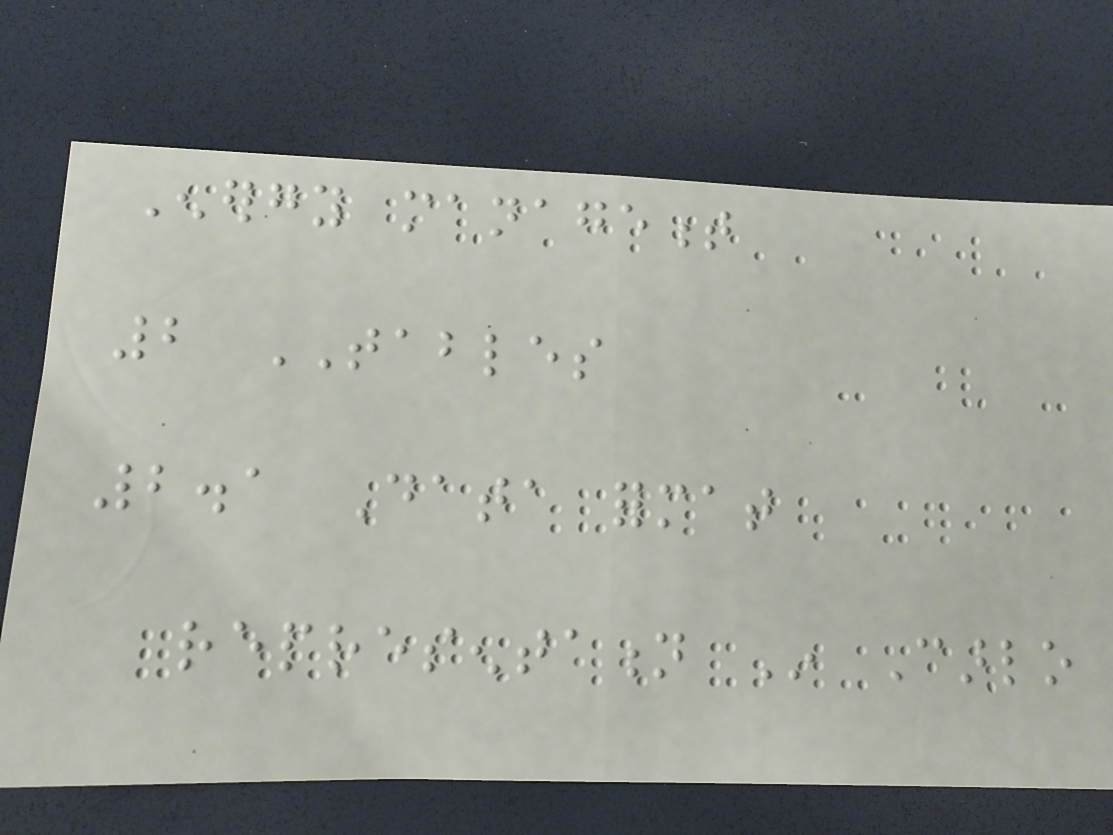Energy management
2 TABLES
2.1 Data format
representation In Carlo
